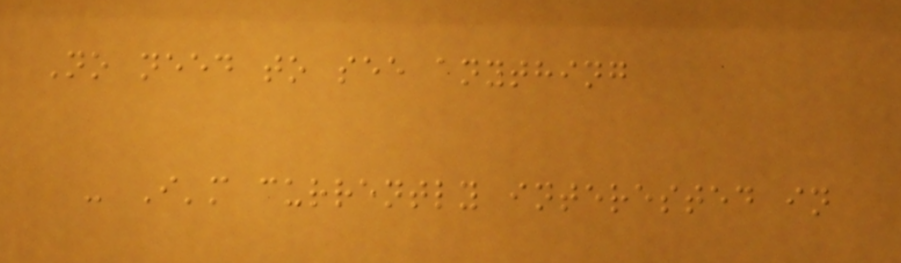No need to see anything
- I'm currently interested in
